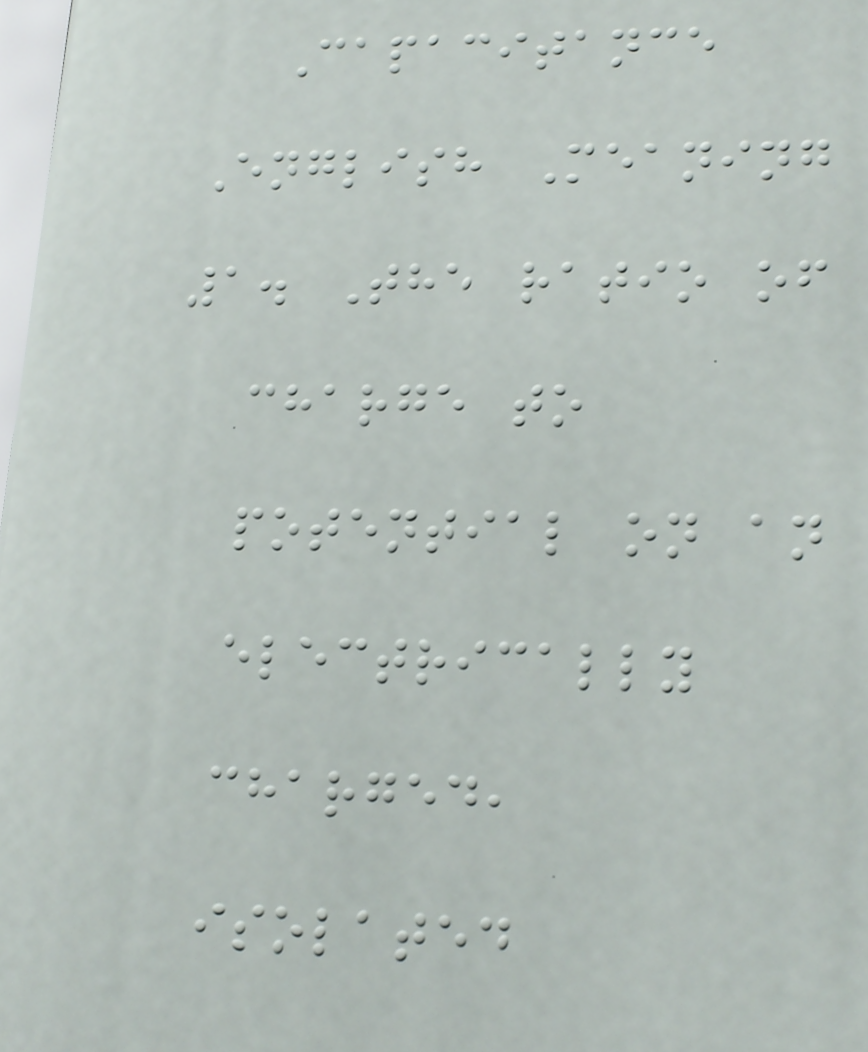Capacitance
English Meaning
1. The ratio of
charge to
potential on an
electrically
charged,
isolated
